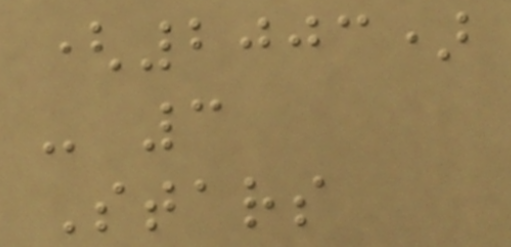(2003)
- 3
Stars
